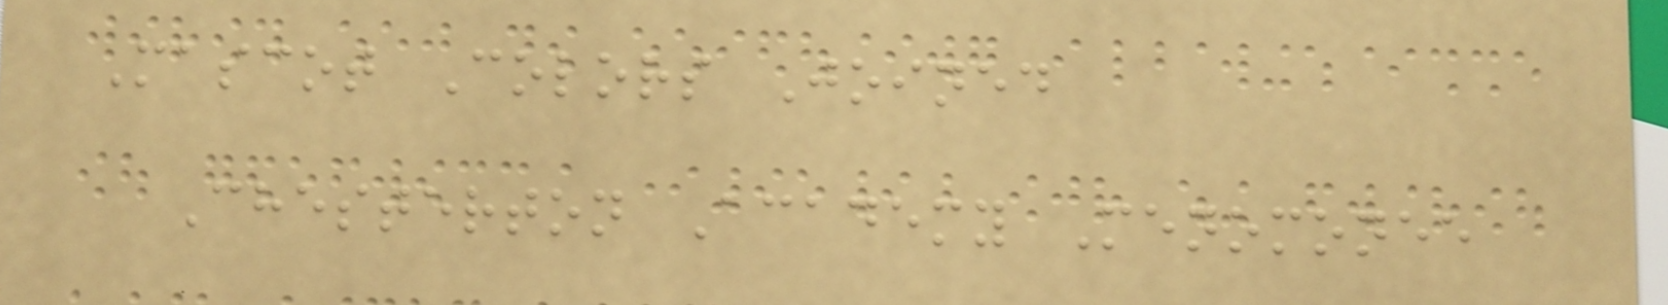Mascot Colors Joined
Chesterton Academy Menomonee
